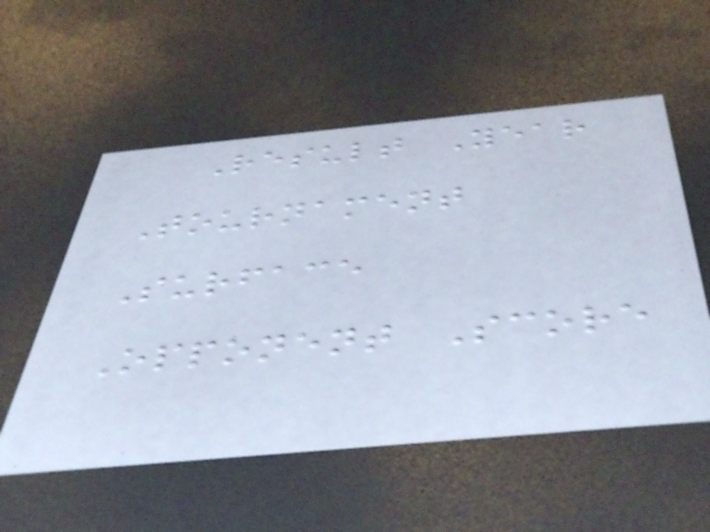Result Year
Tournament
Surface
Opponent Score
